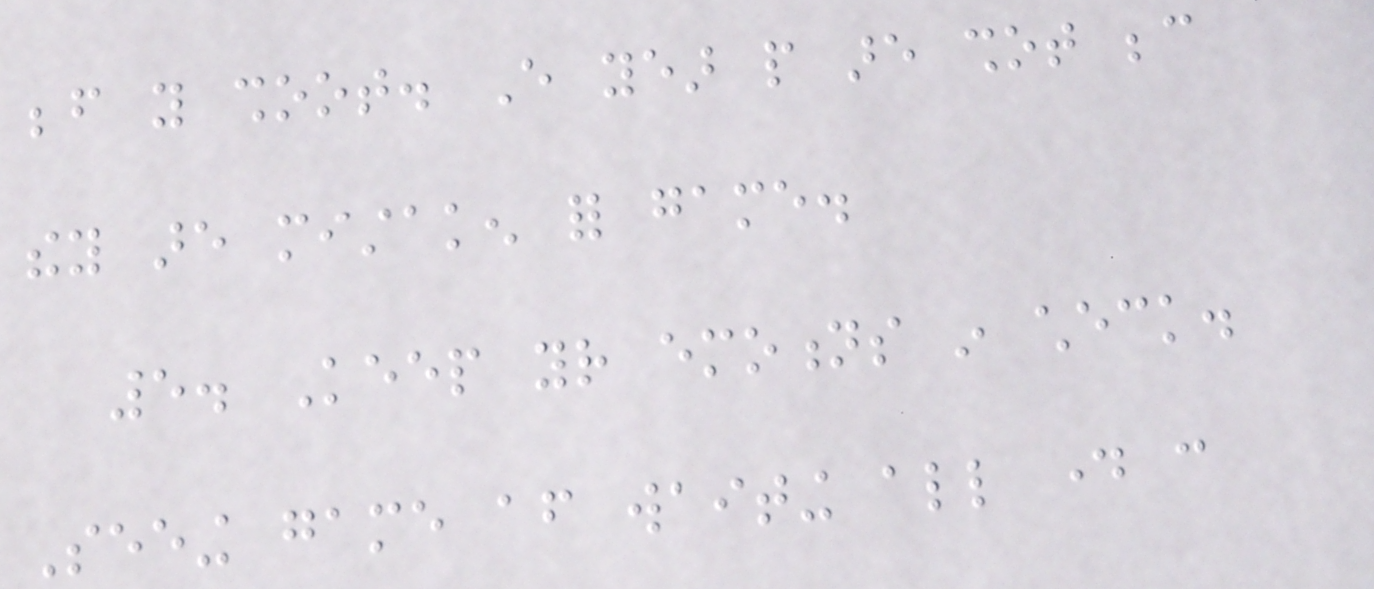before you shoot. Every year people are shot because
they are mistaken for game.
5. Keep your emotions in check.
Seeing game after waiting all day can
